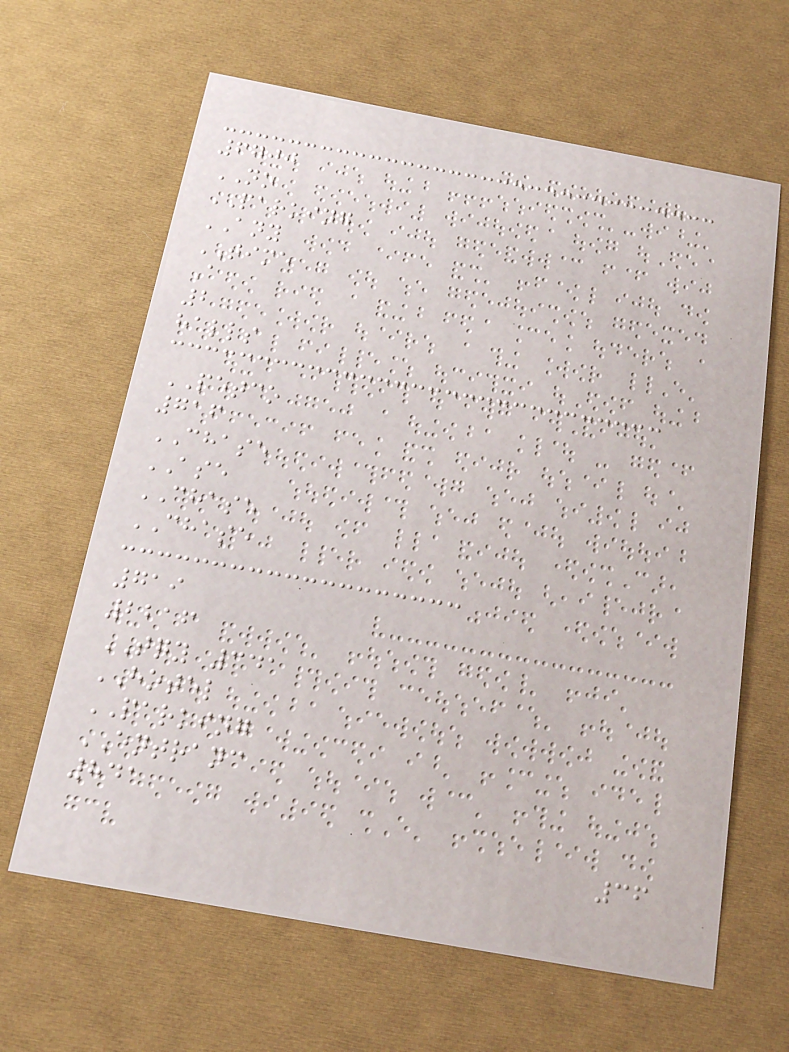6700
NO
PARKING
ANY
TIME
A
2
halls
PETCO
716
CHASE
ASE
CHASE
CHASE
719
2216
TQY 341
HOTEL
PARKING
ENTRANC
841
36
